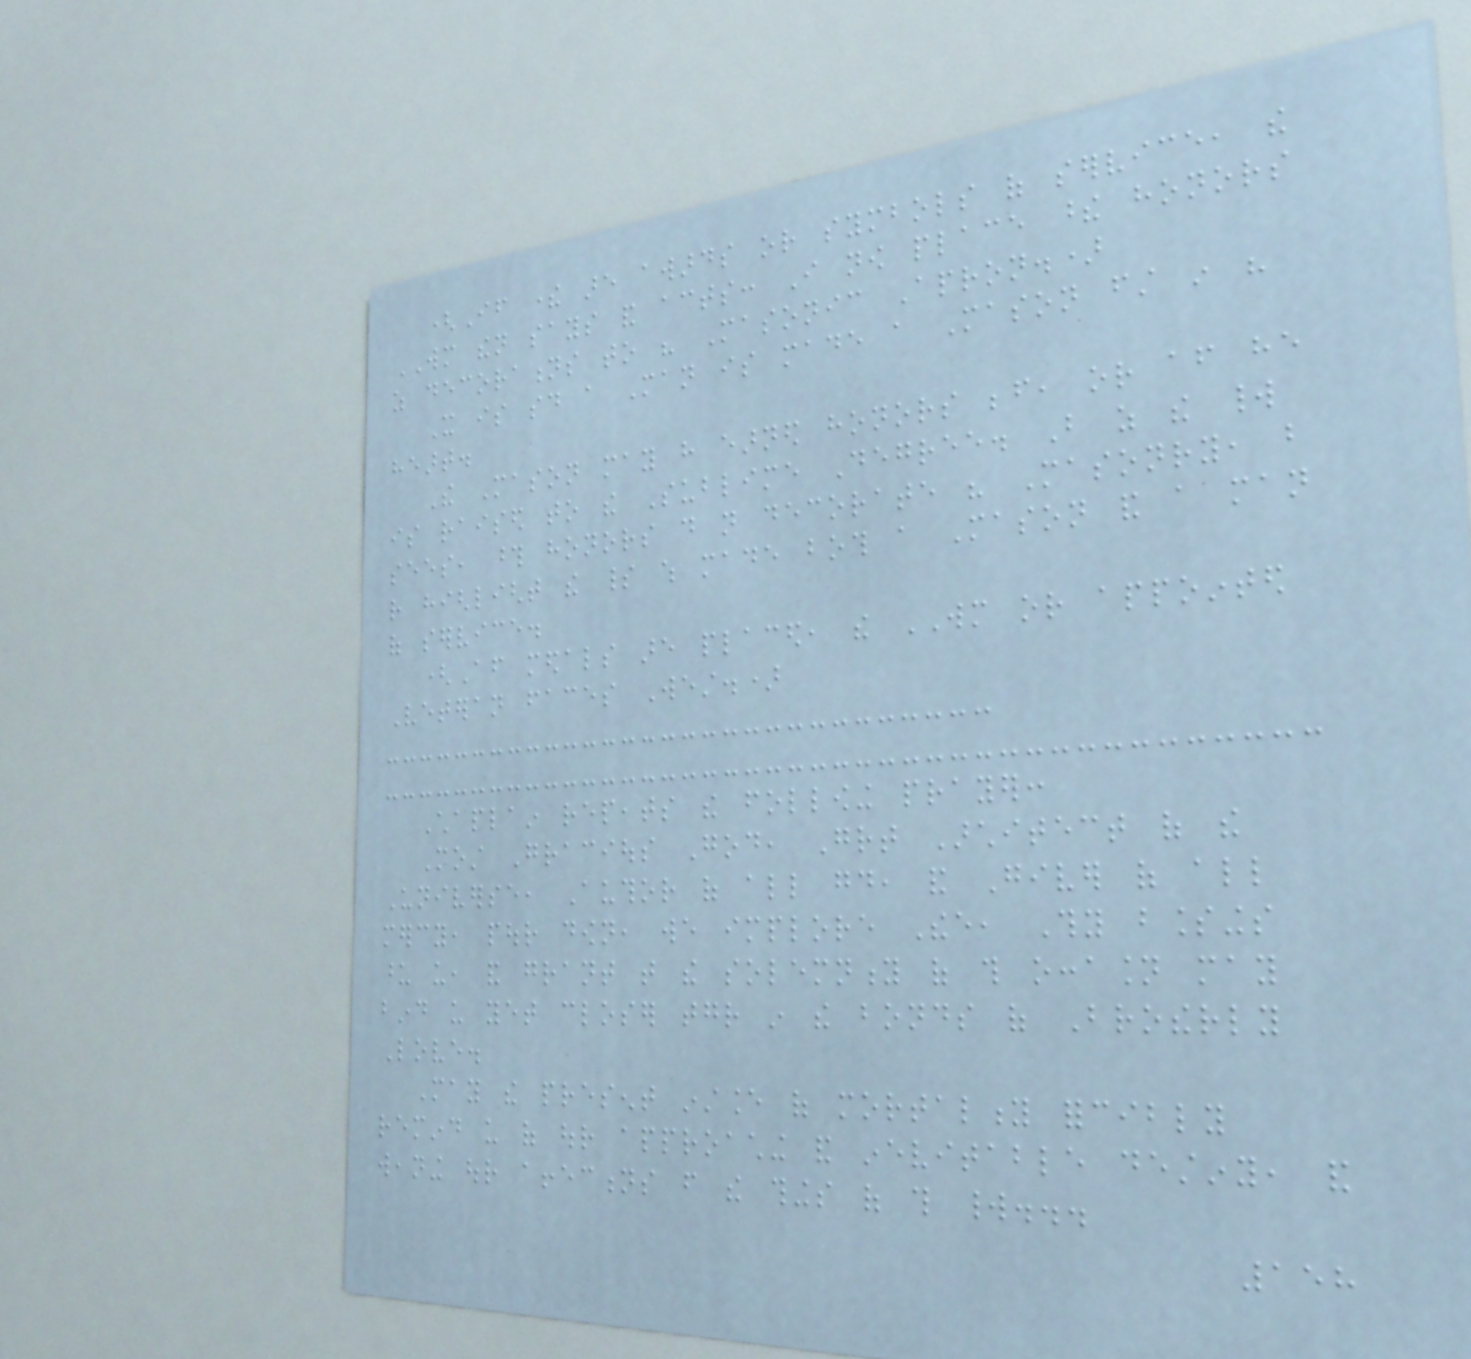(If there are awards or symbols of service, the
WM then says and acts: I now place these honors
as decorations to his Masonic Apron.)
It is said a Man is made a Mason first in his
heart.
The Mason may have earned honors before, or after he
is raised to the Sublime Degree. But as the world
sees, those honors do not decorate his Masonry, but
rather highlight the spirit which made both a Mason and a man
of service.
(After medals are placed, the WM or appointed
Veteran faces West.)
Chaplain repeats the following prayer:
Most Gracious God, Great Architect of the
Universe, Author of all good, and Giver of all
mercy, pour down, we implore Thee, Thy blessings
upon us, and grant that the solemnity of this occasion may
bind us yet closer together in the bonds of Brotherly
Love.
May the present instance of mortality forcibly
remind us of our approaching and inevitable destiny, and
weaning our affections from the things of this world...
158
